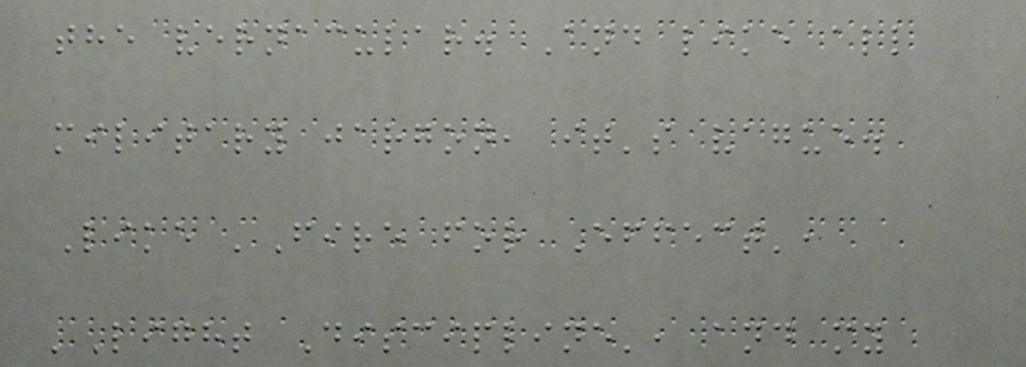the vernacular. And like all
military jargon, it's vague.
Like 'Fire for Effect',
'Light Discipline', and my
